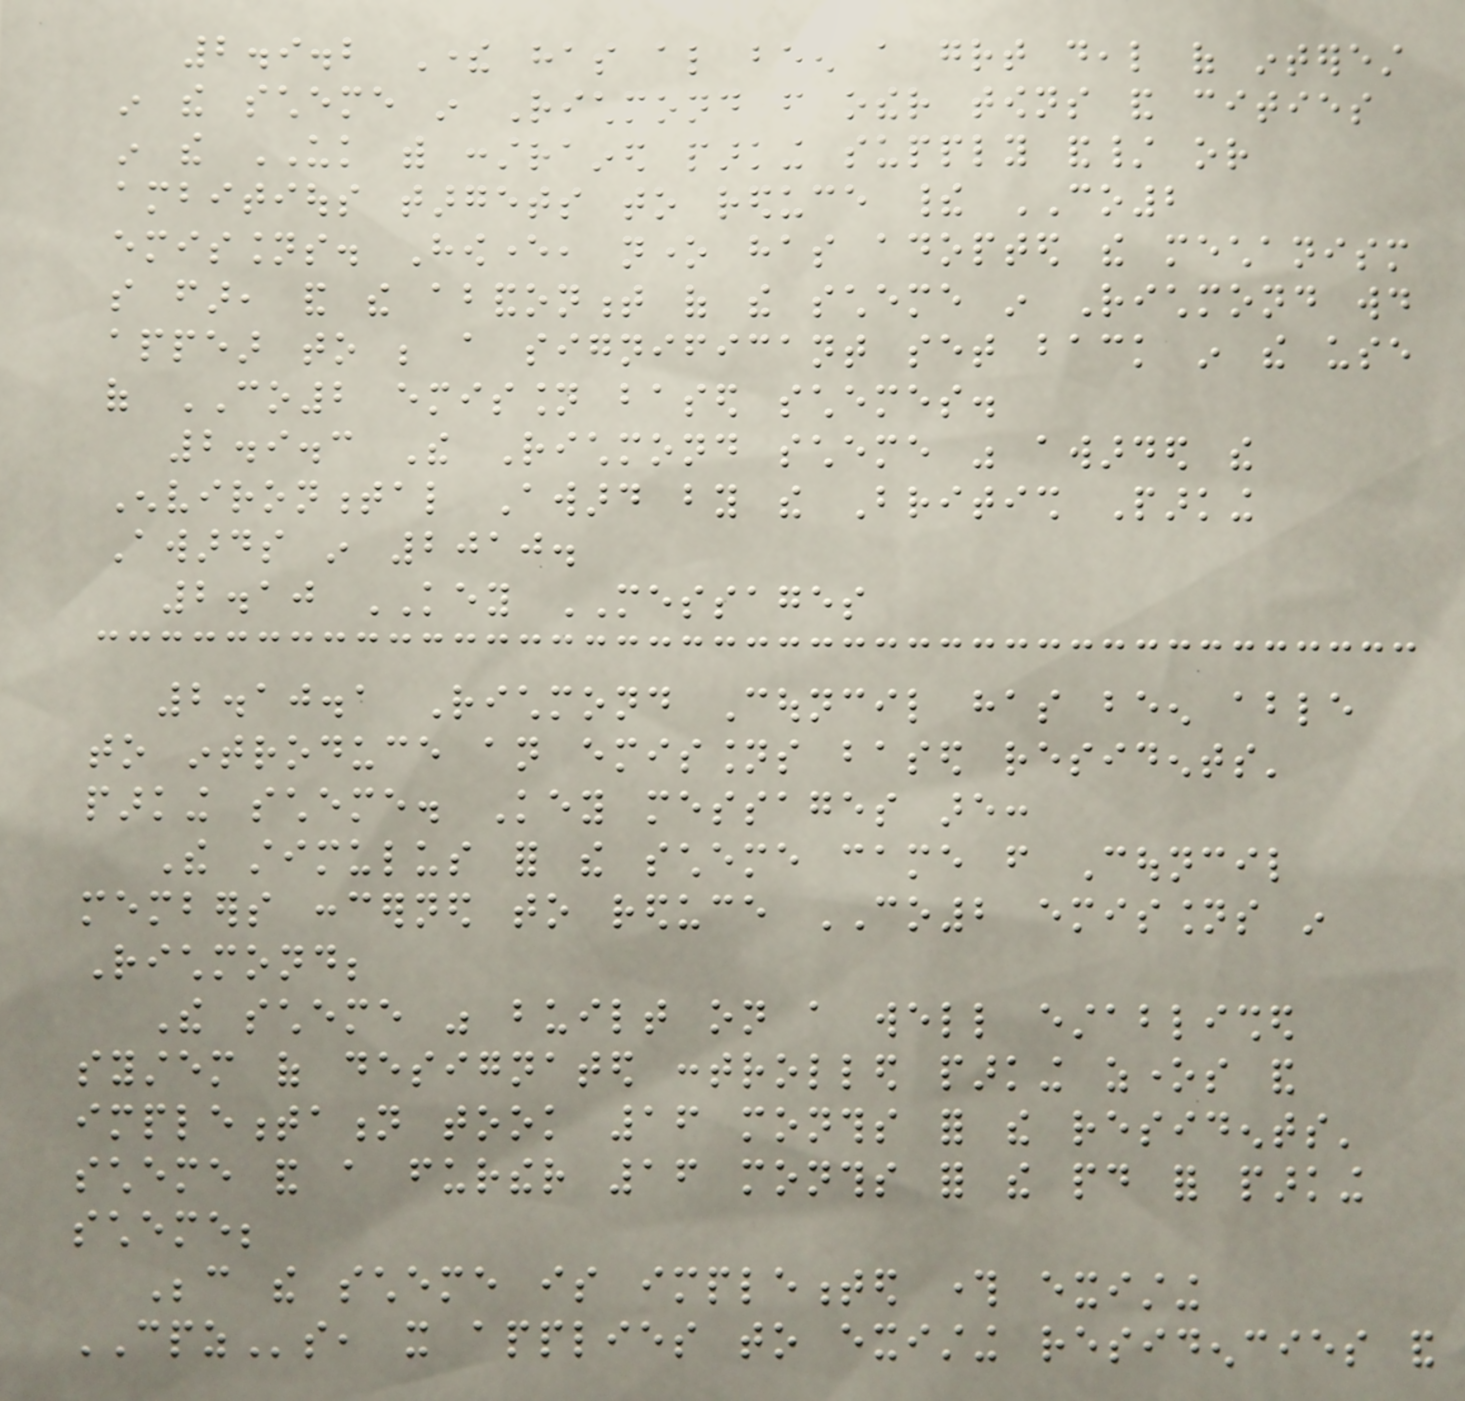2.9.2 There has also been a great deal of interest
in the scheme in Richmond from other towns and cities
in the UK with constrained parking supply and/ or
ambitious targets to reduce their CO2
emissions. However, none has adopted the mechanism
so far, and the abandonment of the scheme in Richmond would
appear to be a significant set back in the use
of CO2 emission based schemes.
2.9.3 The Richmond scheme was awarded the
Environmental Award by the British Parking
Awards in 2010.
2.10 KEY MESSAGES
2.10.1 Richmond Council has been able
to introduce an emissions based residents'
parking scheme. Key messages are:
The stimulus for the scheme came from Council
members concerned to reduce CO2 emissions in
Richmond;
The scheme was built on a well established
system of designated controlled parking zones and
implementation took 16 months for the residents'
scheme and a further 16 months for the paid for parking
scheme;
Because the scheme is implemented through existing
CPZs, it applies to existing residencies and
